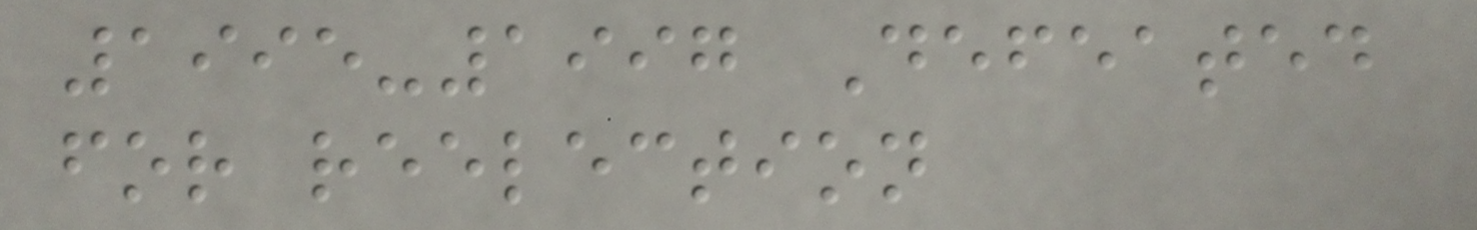1995-1997 Defeated
for reelection
